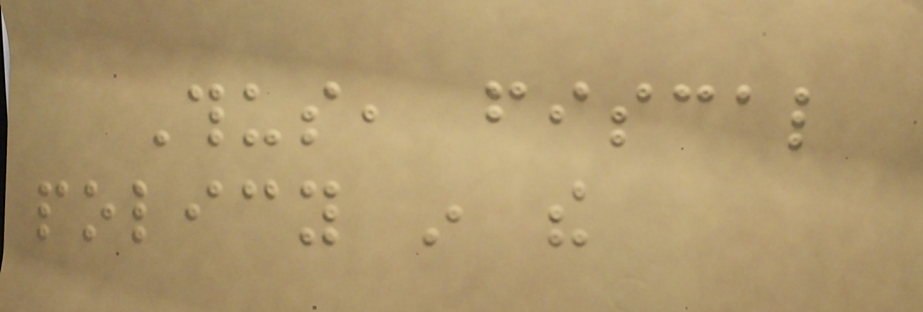Thus, fiscal
policy in the
